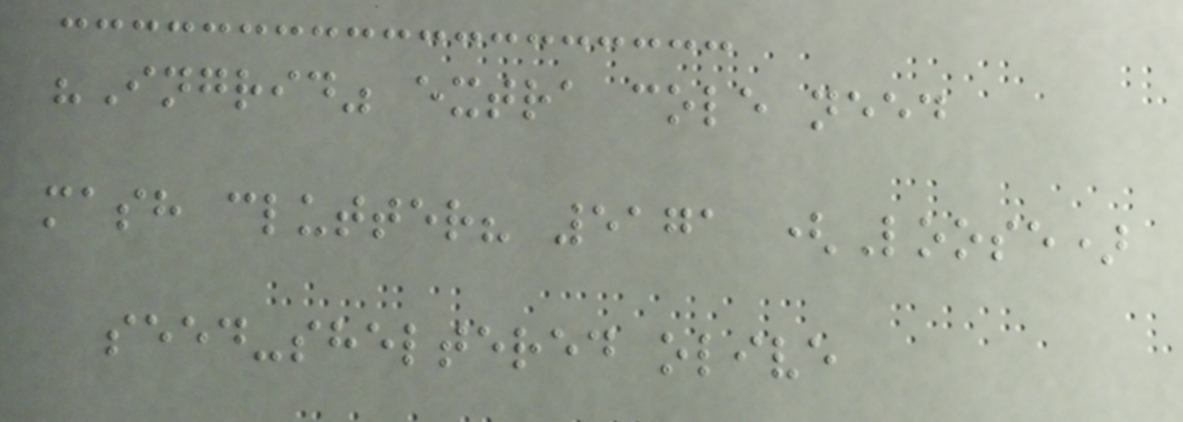"Ingrid" extra cole need
mash clutter? 5171 (Loose)
seed-sheltered olive
